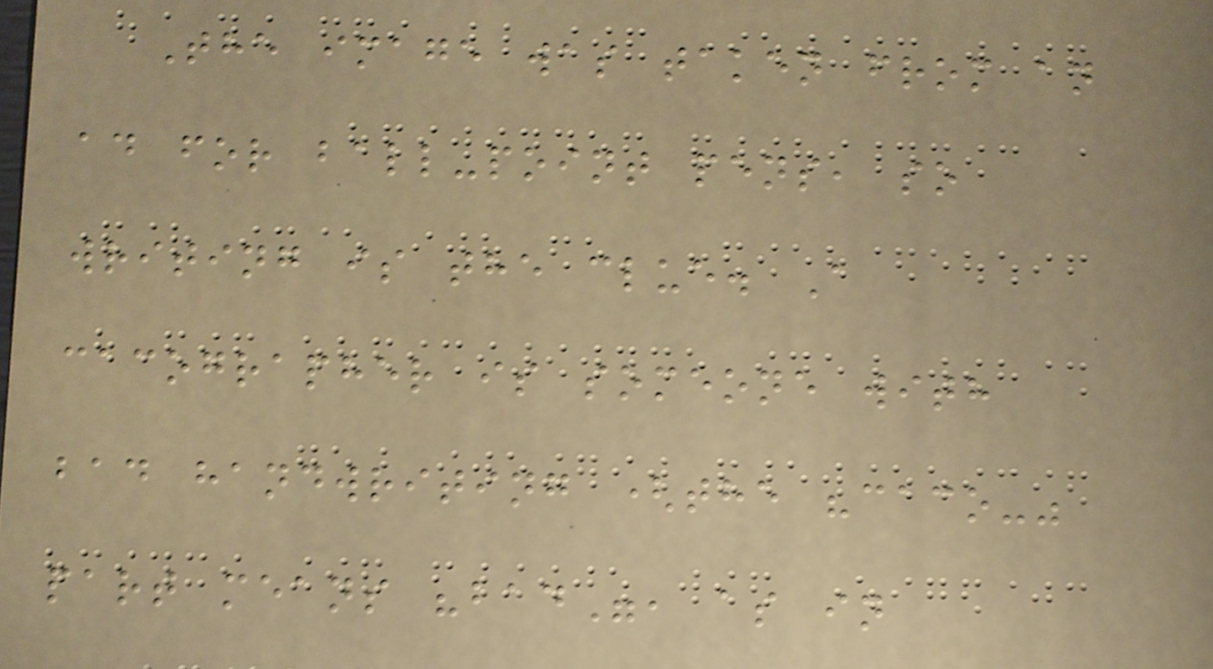The image was taken from an
ad for ball-point pens, so
writing is the clue. A
cacographer is someone with
bad handwriting (the "caco-"
part means "bad", as in
